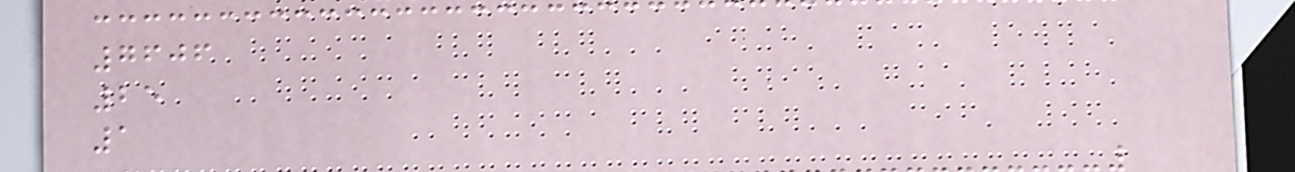7606
25
1
